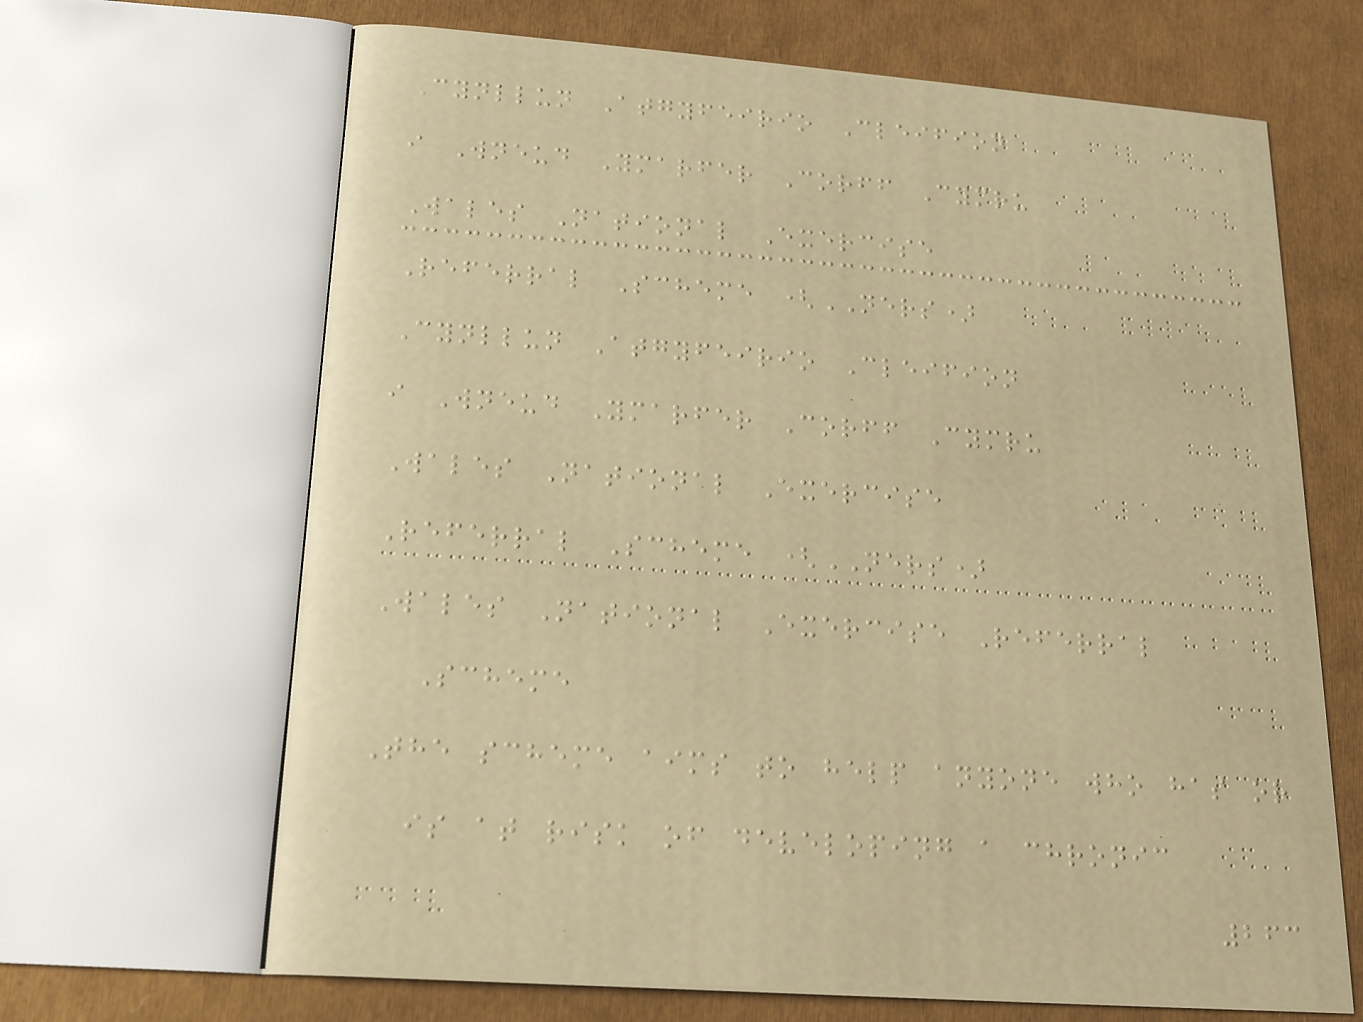Cynllun Atgyfeirio Cleifion
i Wneud Ymarfer Corff Cymru
Wales National Exercise
Referral Scheme (NERS)
Cynllun Atgyfeirio Cleifion
i Wneud Ymarfer Corff Cymru
Wales National Exercise
Referral Scheme (NERS)
Wales National Exercise Referral
Scheme
The scheme aims to help anyone who has or
is at risk of developing a chronic
263
